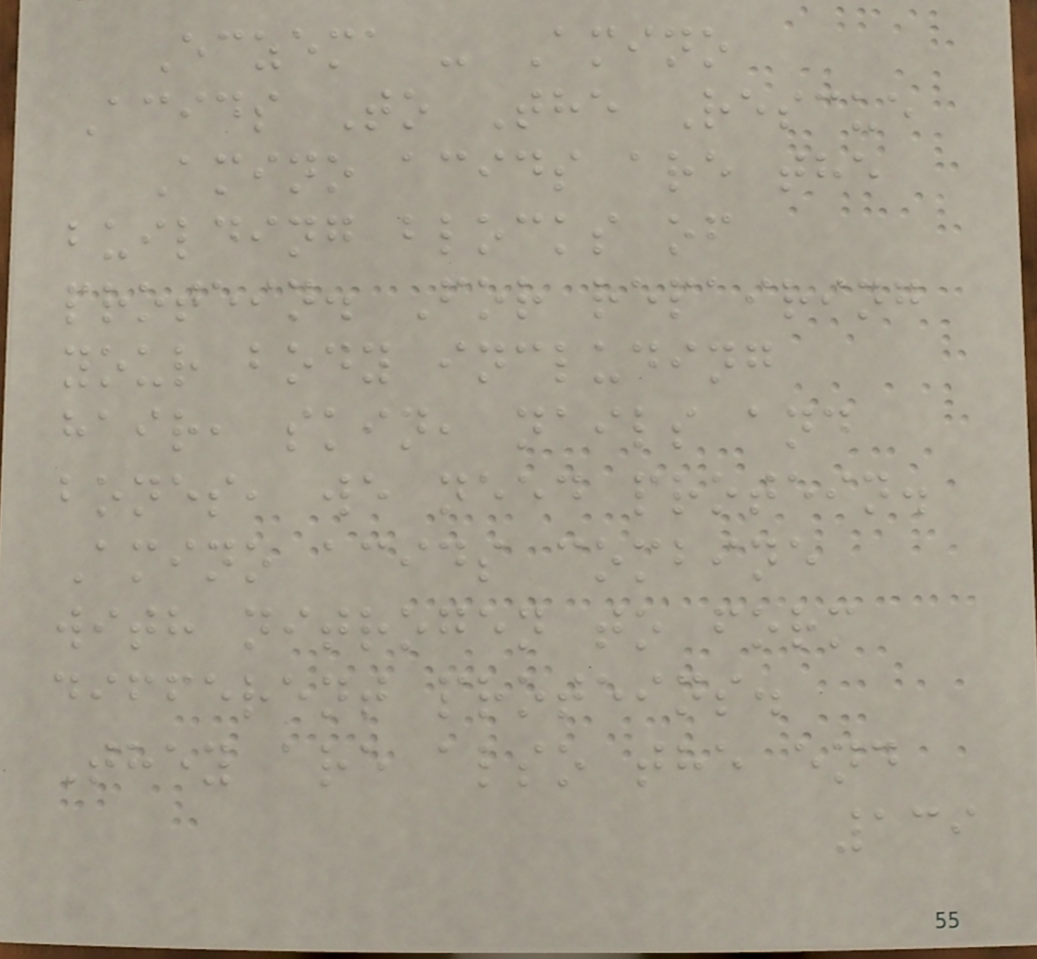Eczema - Amino
Acids To The Rescue
Amino acids are the
building blocks of
protein. For repairing
your body including
hair, skin, nails and
bones, we need protein.
Amino acids combine
with nitrogen to form
different proteins.
They are also the end
139
